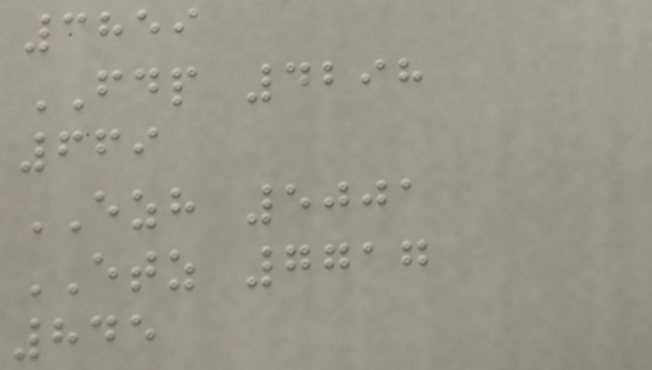3859
FDP 4298
669
EZH 5001
ETZ 7717
845
